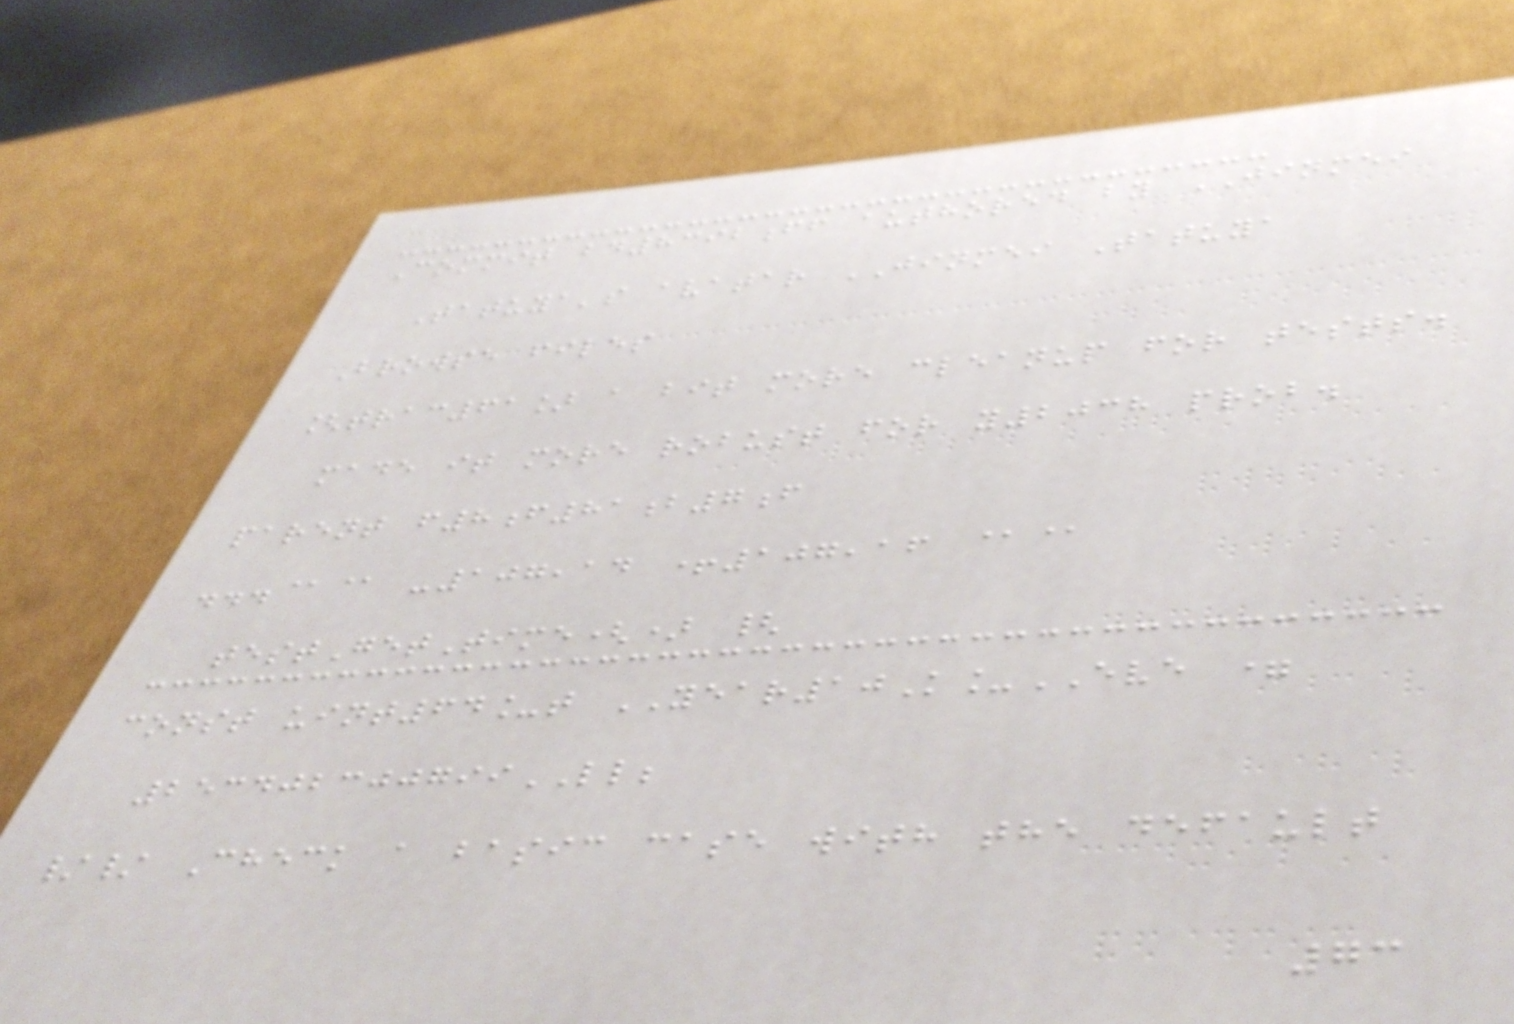Commit bd8392ff authored by JINMEI
Tatuya's avatar JINMEI Tatuya
Browse files
[trac61] a bit more cleanup for tests.
made it more robust for y2038 prob.
parent f8f81b7f
...@@ -107,14 +107,16 @@
testGetTime() {
const uint64_t YEAR10K_EVE =
253402300799LL;
// Check a basic case with the default
73
